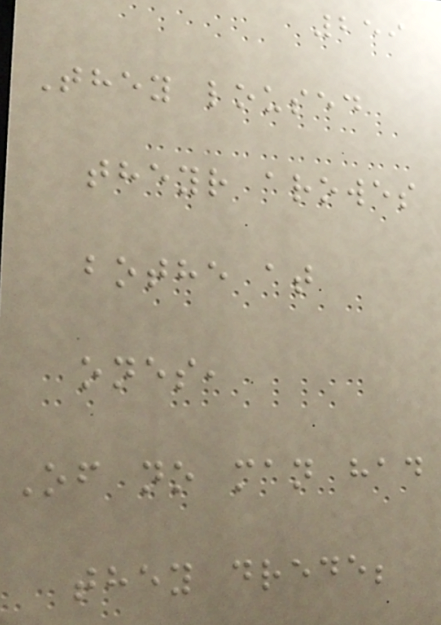259
They loused
theyr arowes
bothe at
ones,
Of no man had
they drede;
